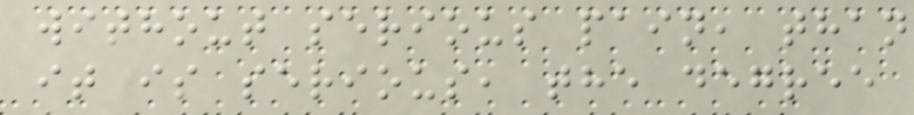without serious pain, than
it is serious, the degree
